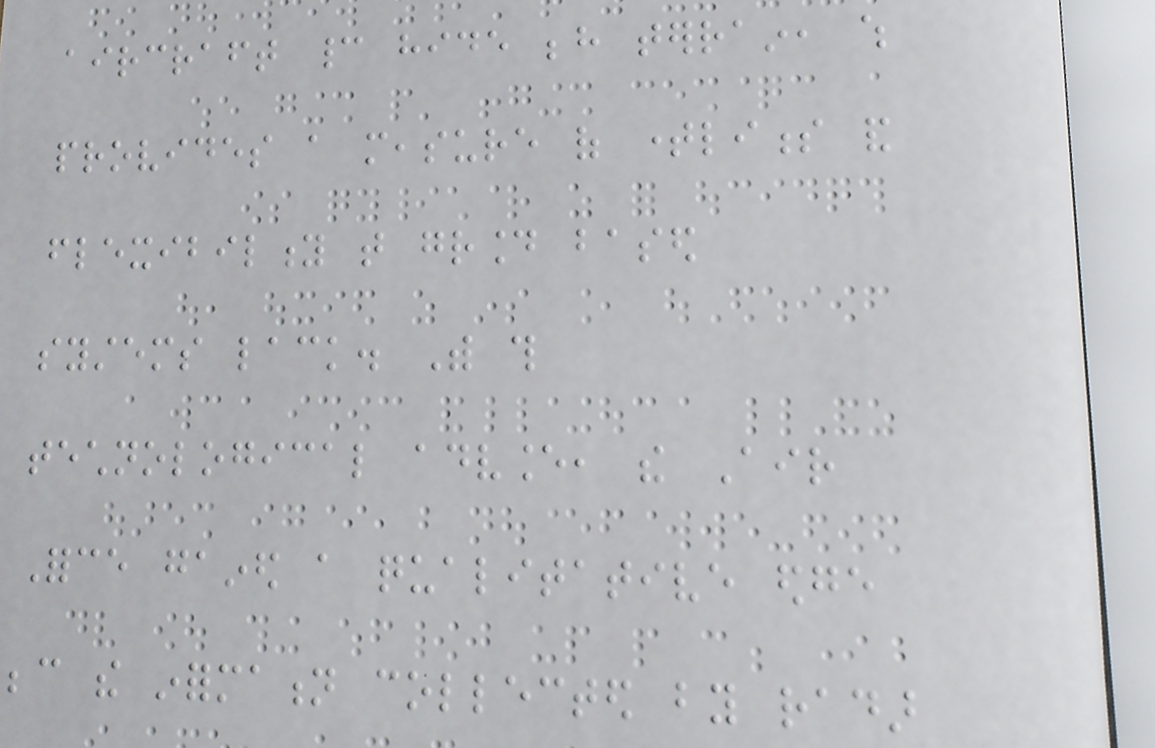aircraft cannot hide behind terrain, which
provides a measure of timeliness and
flexibility that ground based
systems lack. With this
technological advance, the Air
Force gained a qualitative edge
because the information collected by radar
